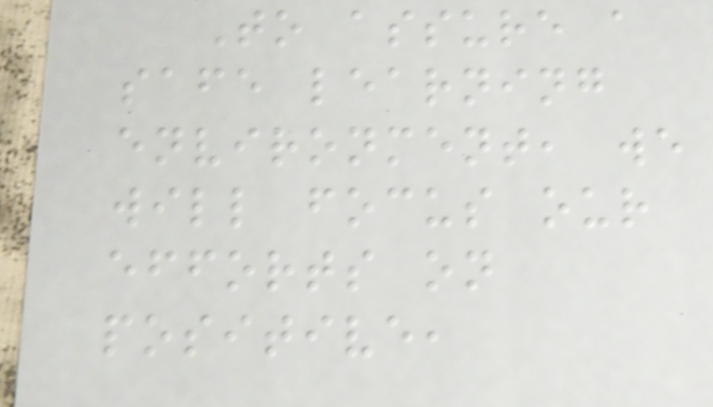To assure a
safe learning
environment, we
will focus our
efforts on
positive,
